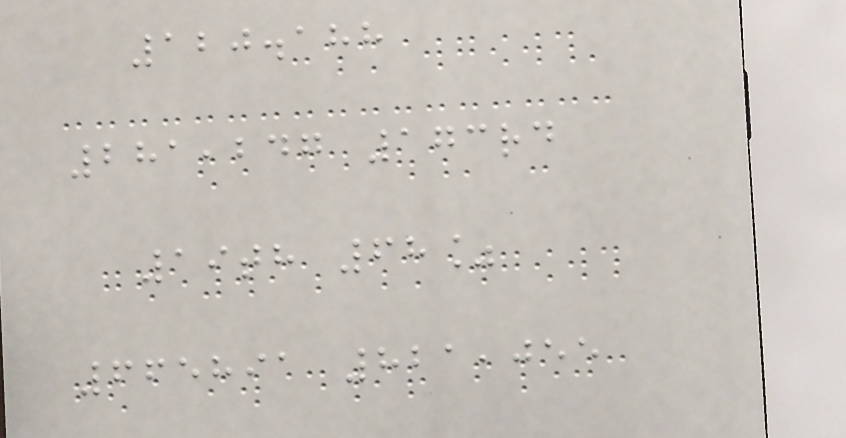120.188
281,247 173rd
19th 68%
665891 821,055
